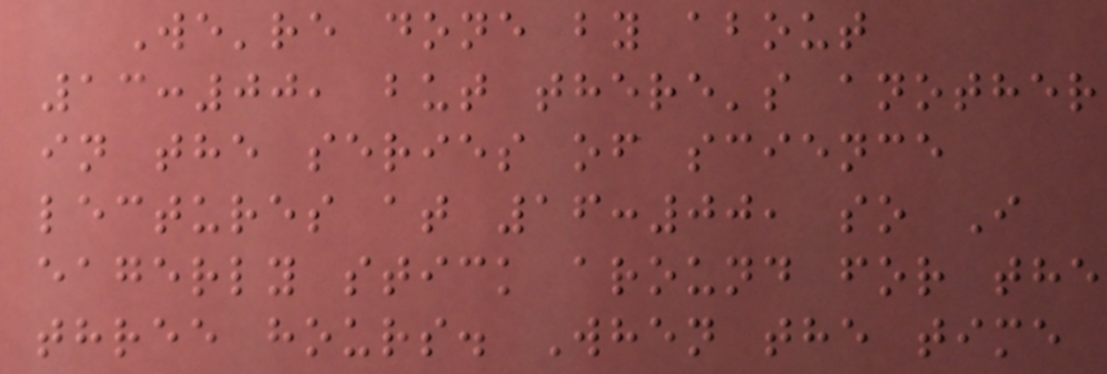We're done by about
13:00, but there's another
in the series of science
lectures at 16:00, so I
eagerly stick around for the
three hours. When the time
